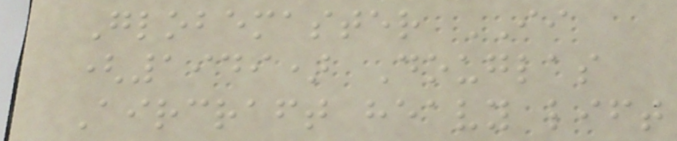Globemaster II
(1949) Douglas
Aircraft heavy lift
